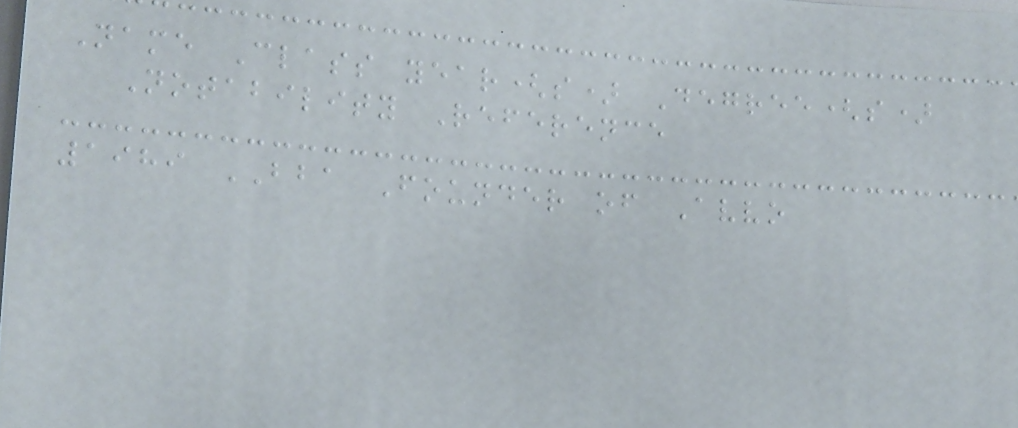Name Class year(s) Degree(s)
Notability Reference
1989 BBA Founder of Avvo
